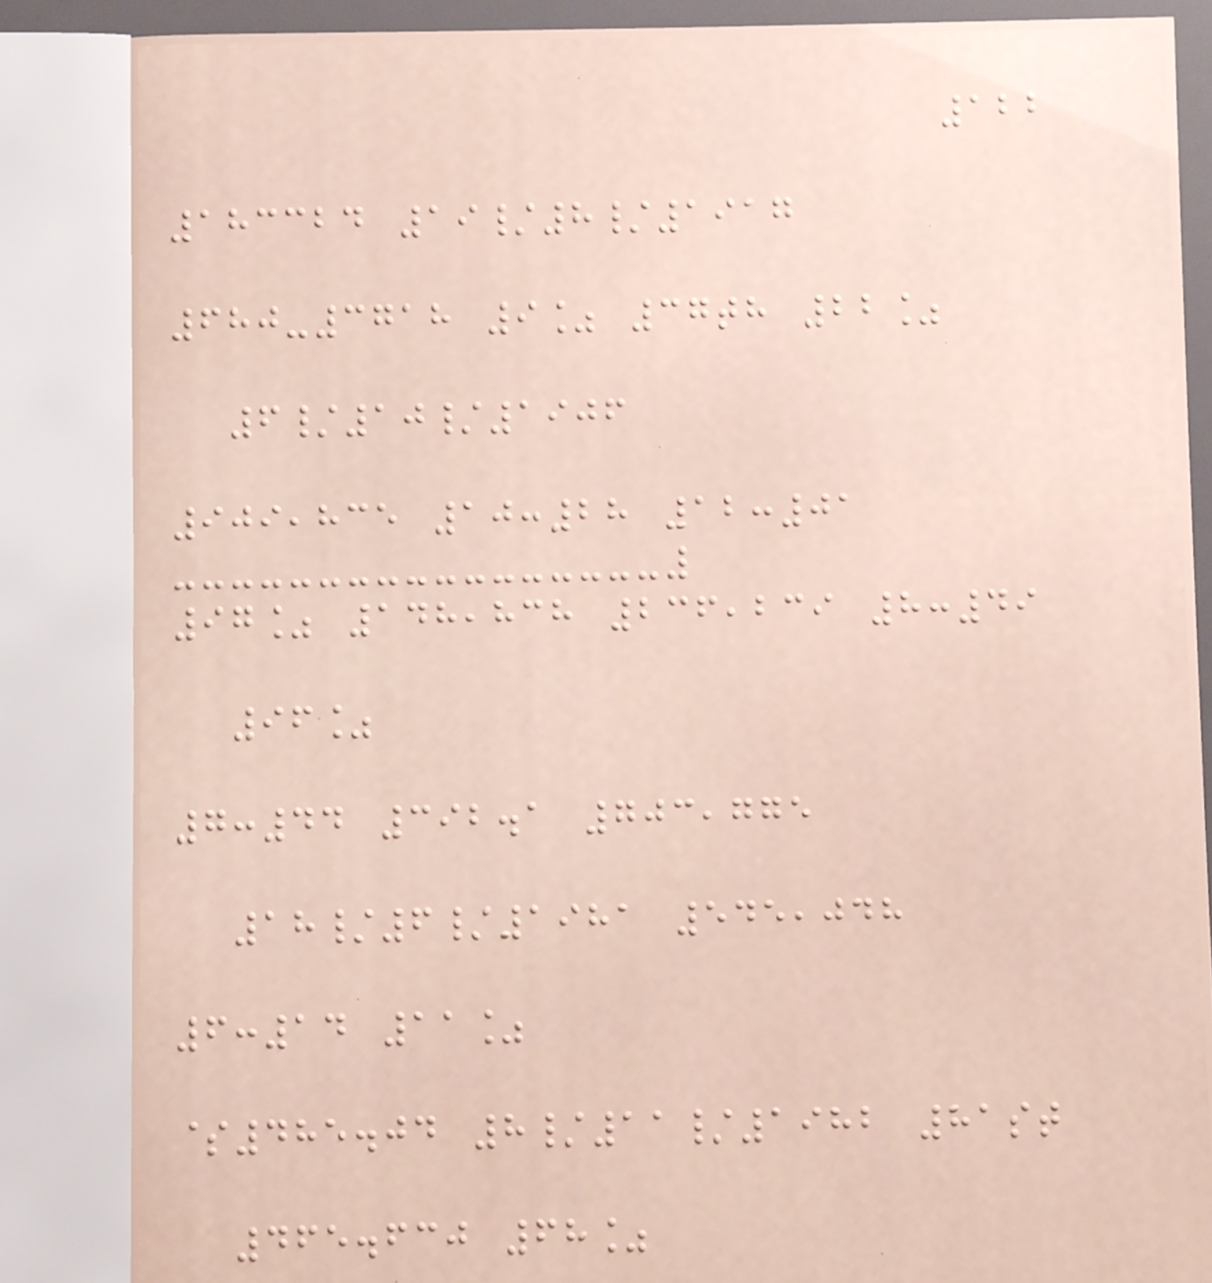122
183324 19/8/1917
680-3718 9% 37th 22%
6/10/1906
909,835 10:28 12:01
97% 148,838 236,239 8:49
96%
7:44 392.1 703,775
18/6/1981 545,048
6:14 11%
$485.04 8/11/1982 81st
465.630 68%
